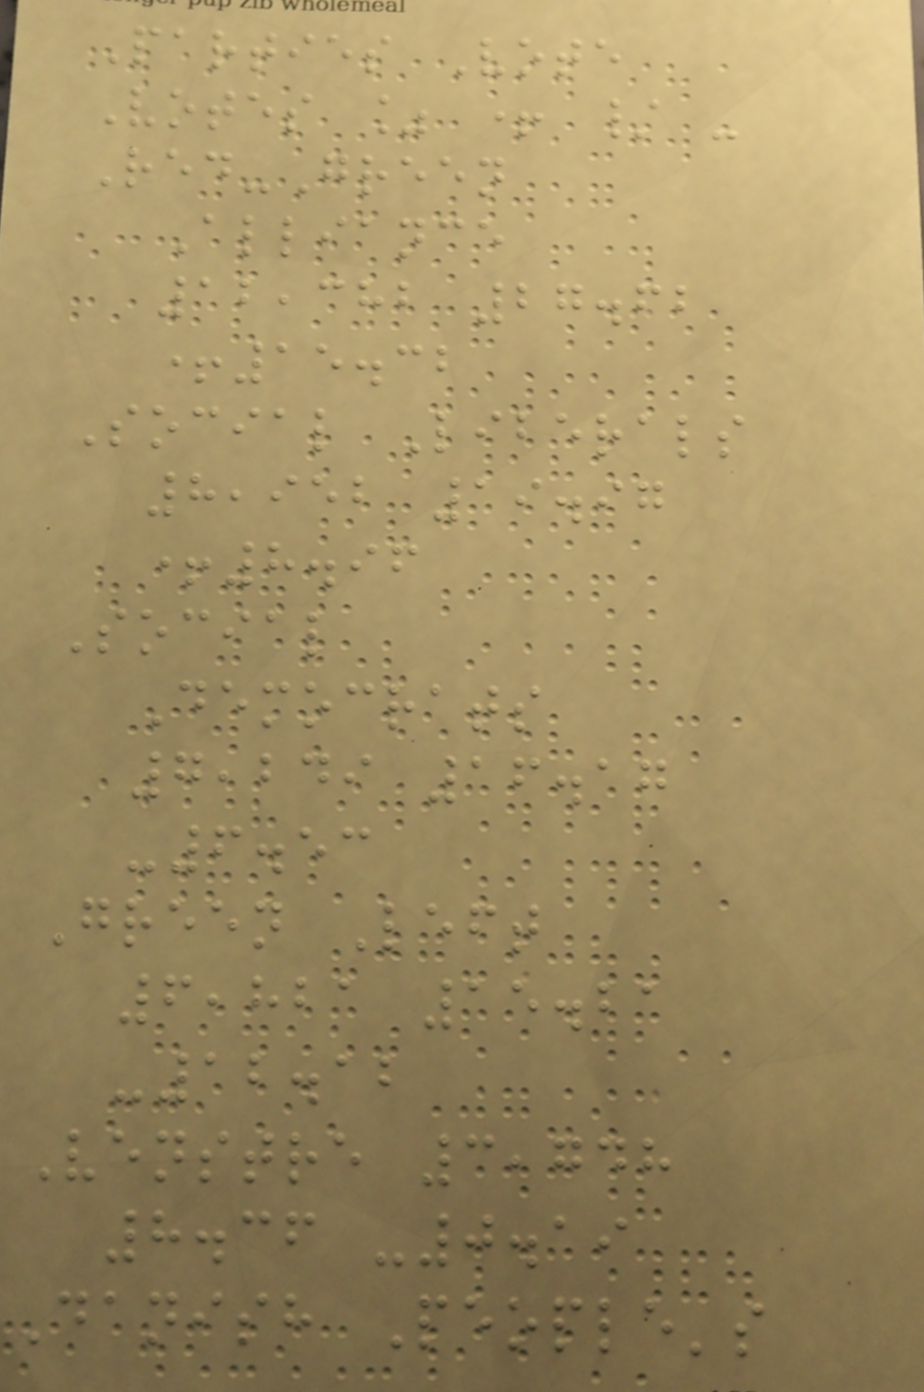Parties Vote
Votes % + / -
Red-Green
Alliance
12,382 27.62
+15.32
Social Liberals
8,952 19.97
+8.96
Social
Democrats
7,249 16.17
-6.53
Green Left
6,821 15.21
-12.12
Venstre 3,748
8.36 -0.19
Danish People's
